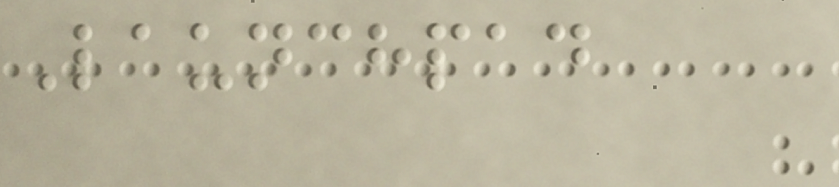Launchpad
